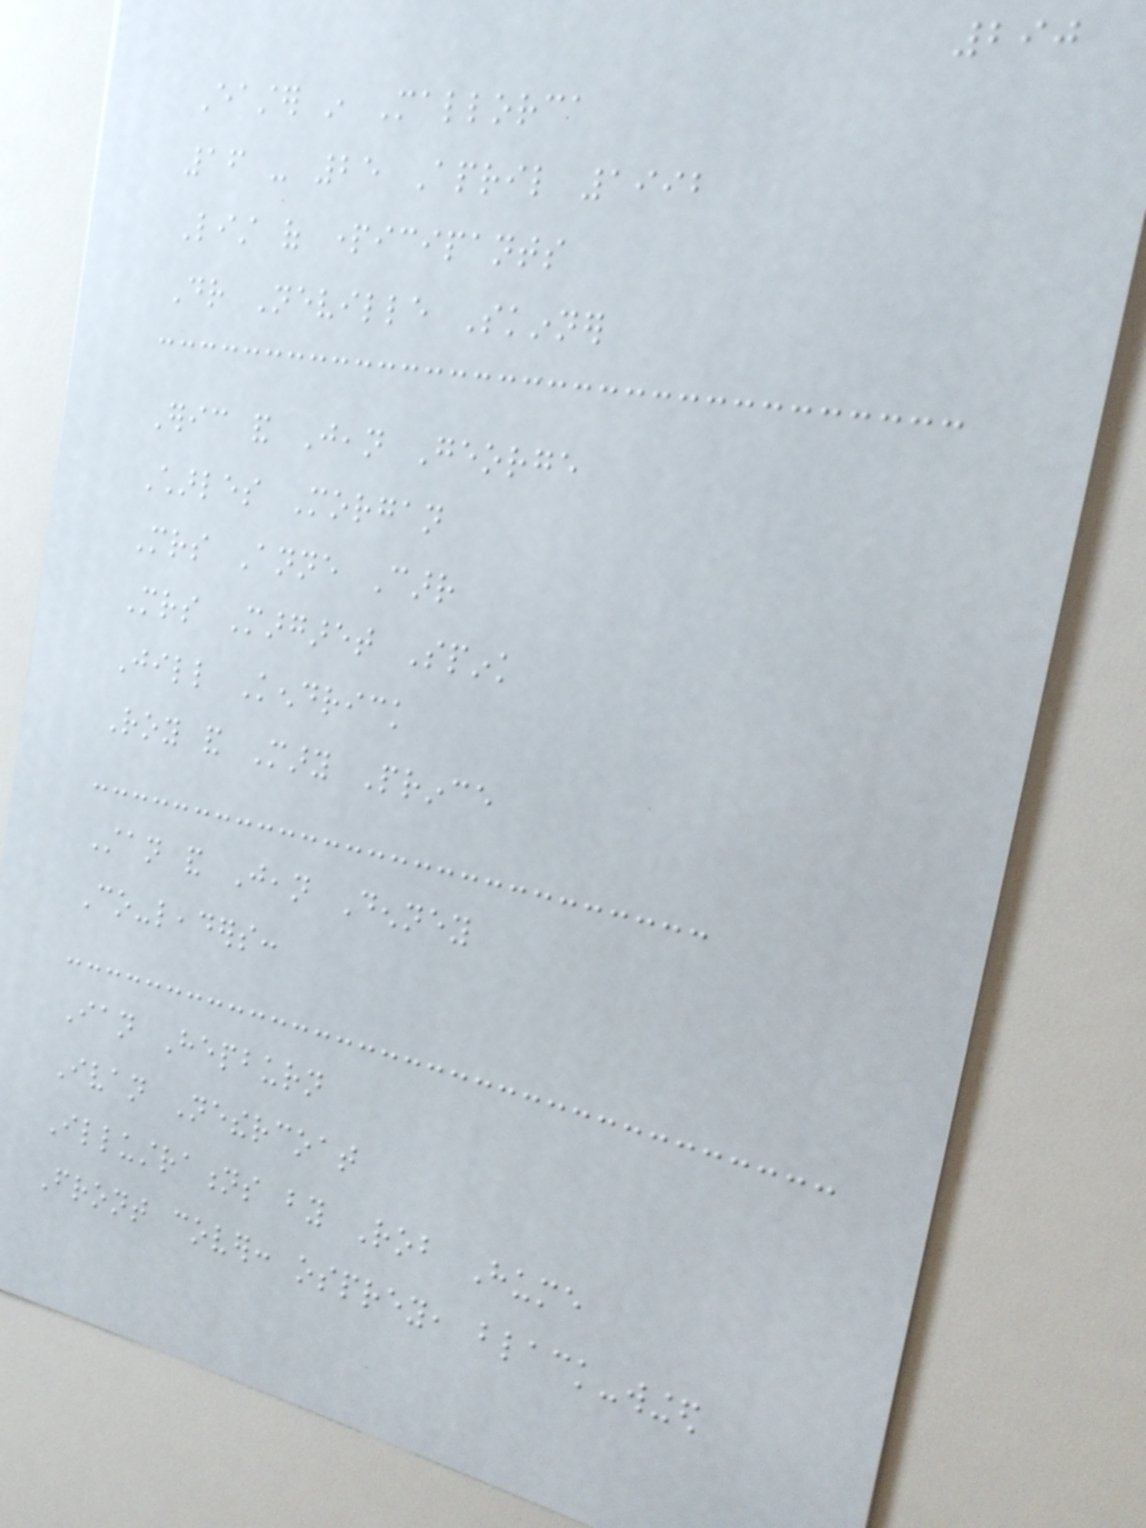290
Easter in Mallorca
16 - 25 April 1992
List of participants
Dr Neville Skinner
Eric and Jean George
Charles Morgan
Mrs Anne Carr
Mrs Margaret Spink
Jill Kendrick
Roy and Mary Prince
Stan and Jean Denney
Co-leaders:
Ian Hepburn
Ivan Nethercoat
Illustrations by Rob Hume
Front cover: osprey, black-winged
